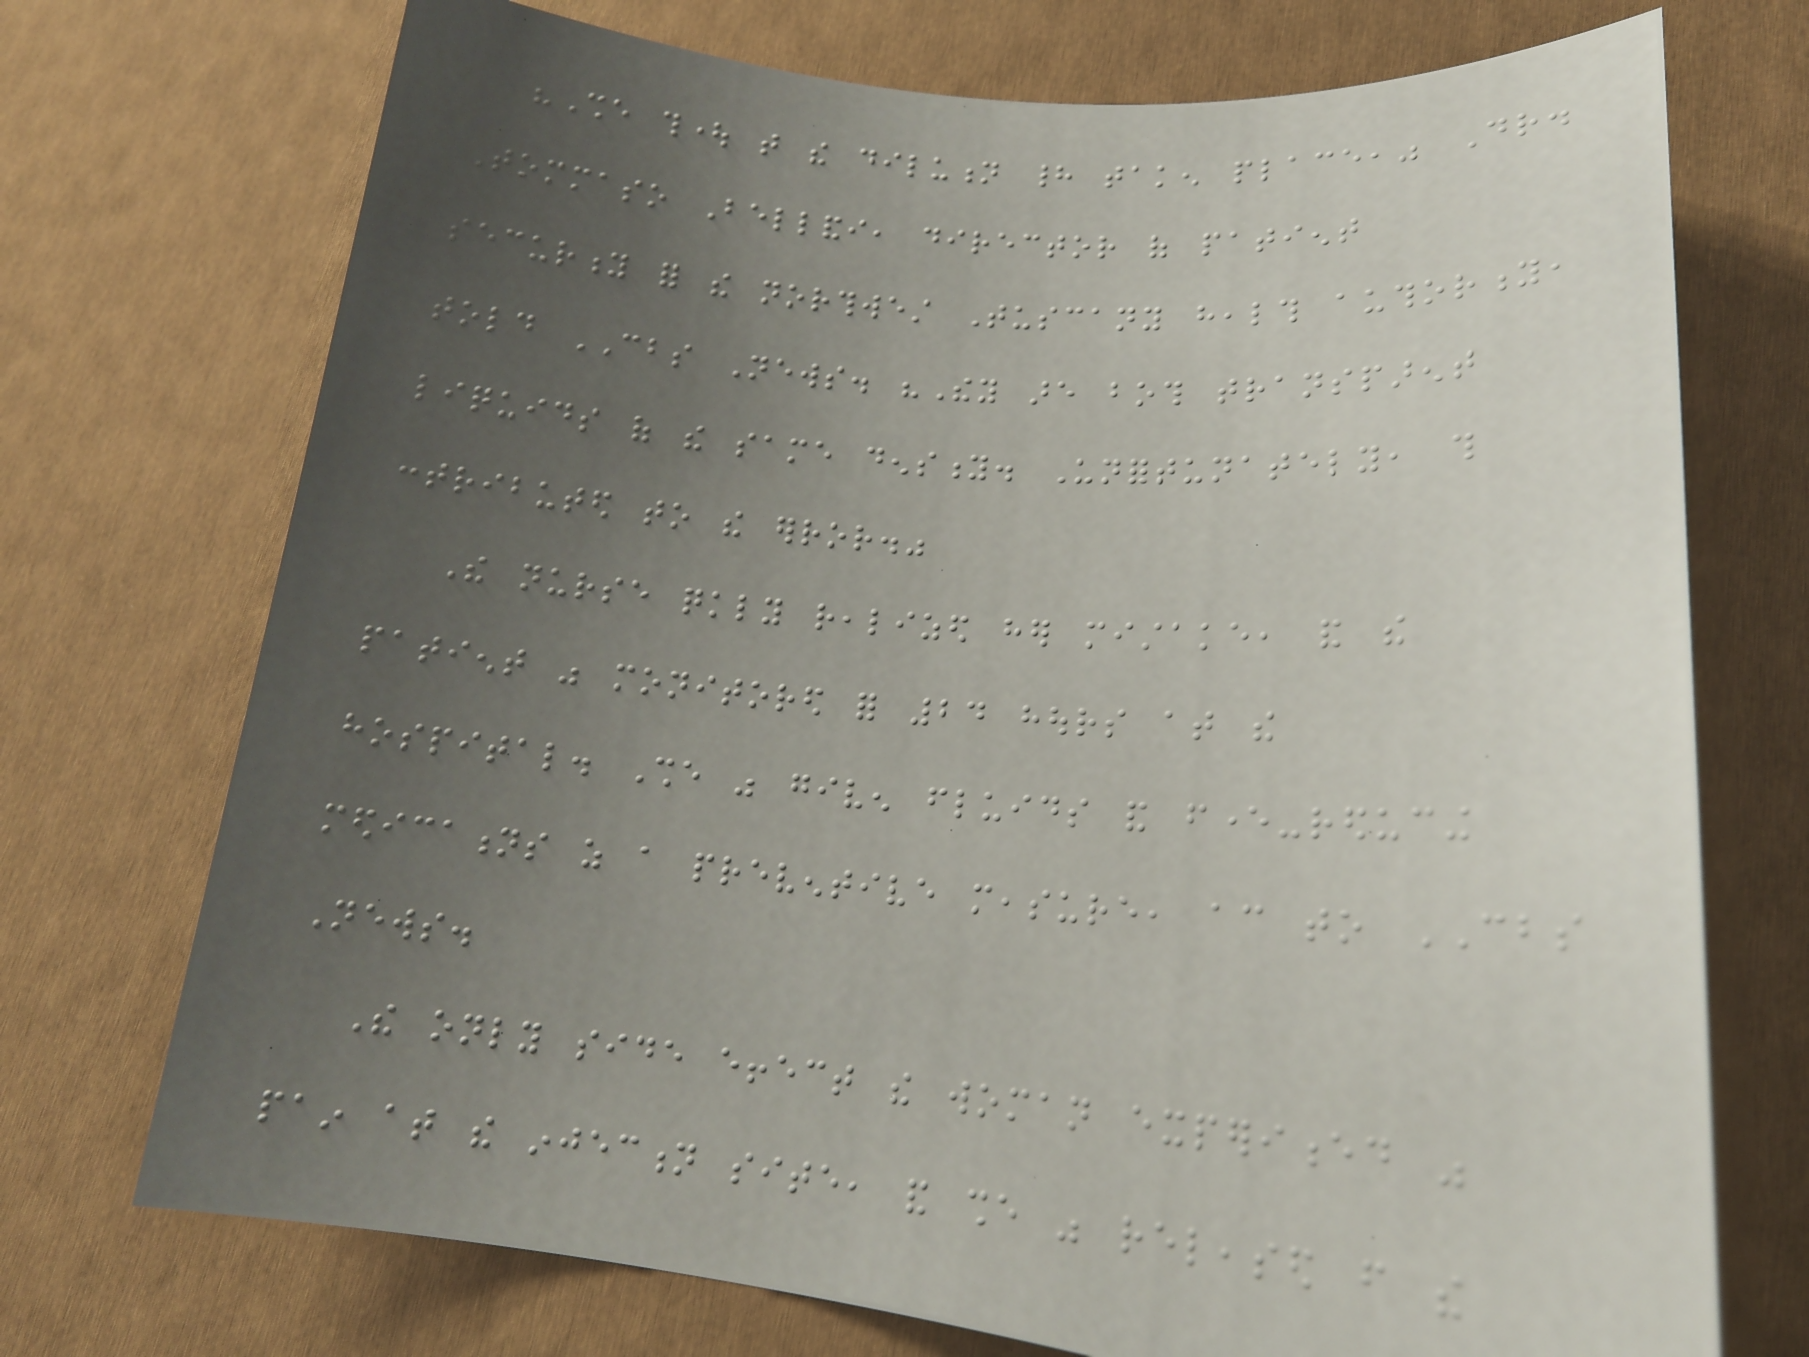"She thought that the dilution had taken place," Dr.
Tommaso Bellandi, director of patient
security for the northwest Tuscany health authority,
told CBS News. "They are both transparent
liquids of the same density. Unfortunately, this
contributed to the error."
The nurse quickly realized her mistake, and the
patient was monitored for 24 hours at the
hospital. She was given fluids and fever-reducing
medications as a preventive measure, according to CBS
News.
The only side effect the woman experienced was
pain at the injection site, and she was released from the
